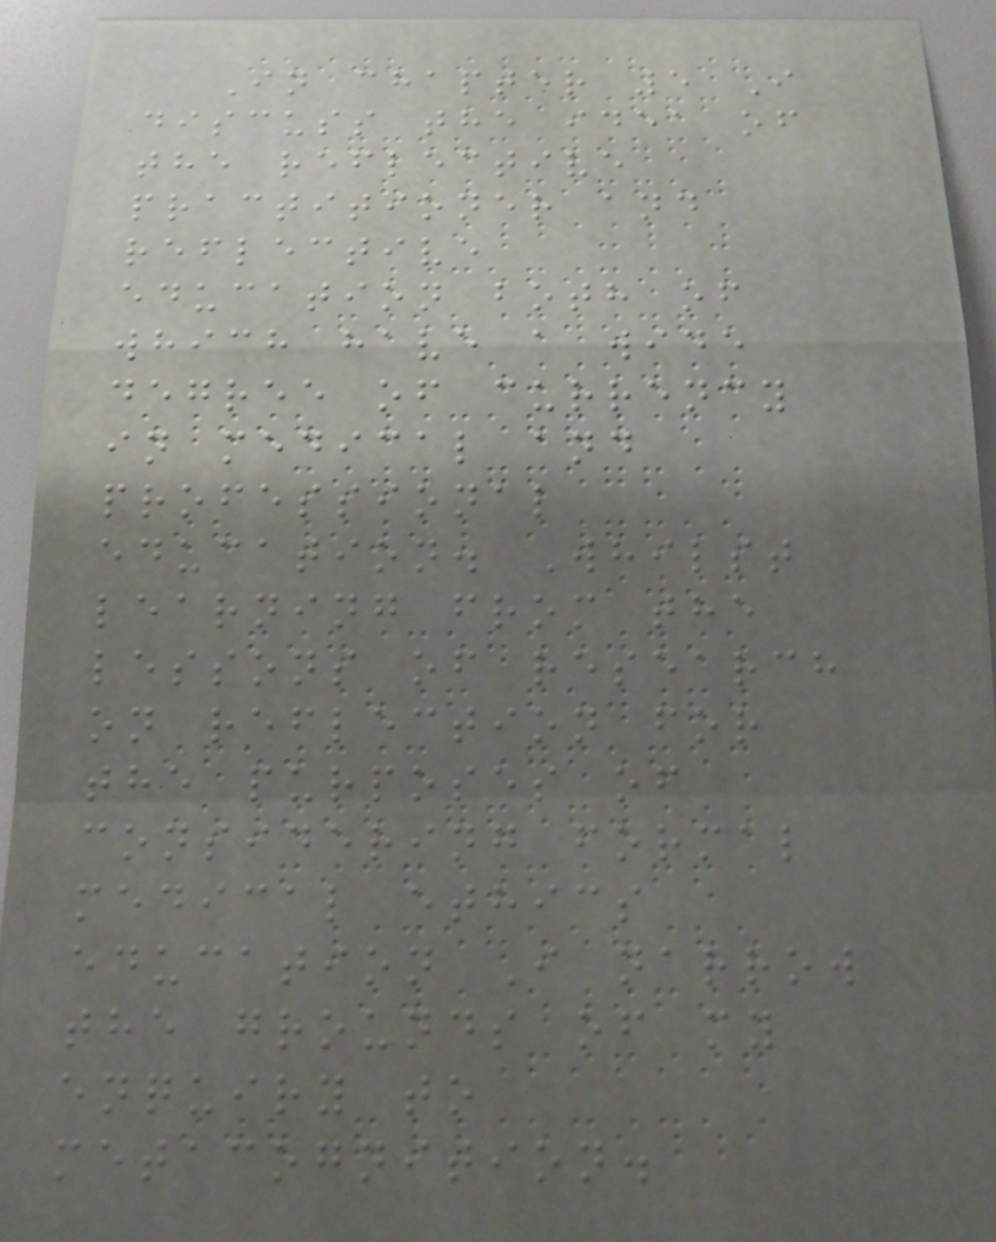In chapter 5 I
discuss the idea of
the reflective
practitioner and
reflective
education both of
which have a wide
degree of currency
in medical and
professional
education. Whilst
learning from the
lessons of research
on reflection for
the purposes of
considering formal
medical ethics
education I narrow
the grounds of my
enquiry to
metacognition.
